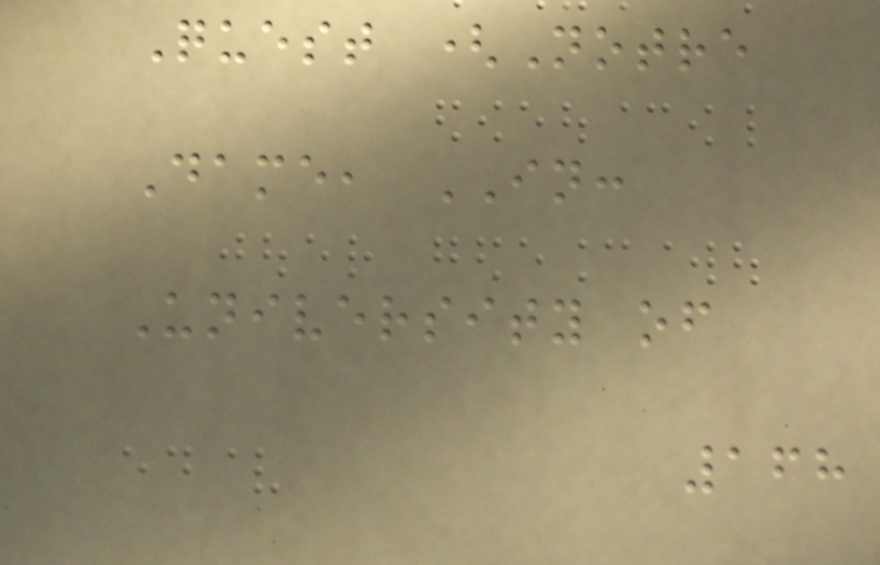Quest (Notre
Dame, IN:
University of
168
